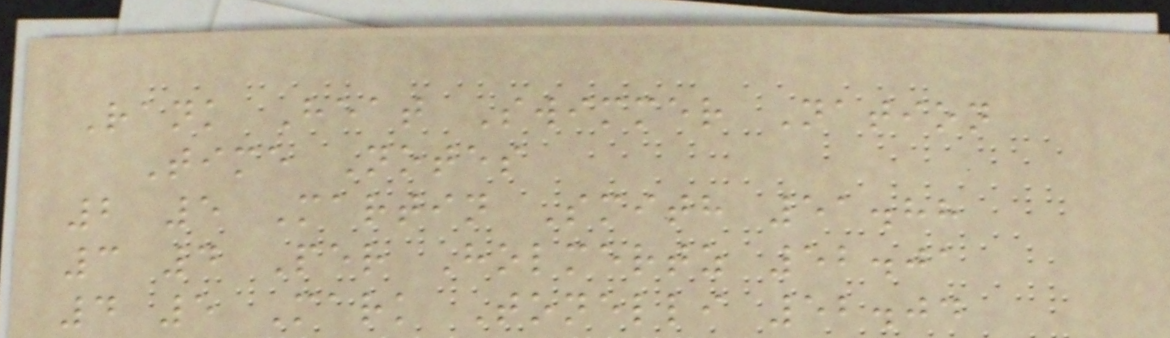Rank Heat Swimmer Nation
Time Notes
2 5 Martin Smith 51.88
3 4 Per Holmertz 52.01
4 5 Mark Tonelli 52.04
